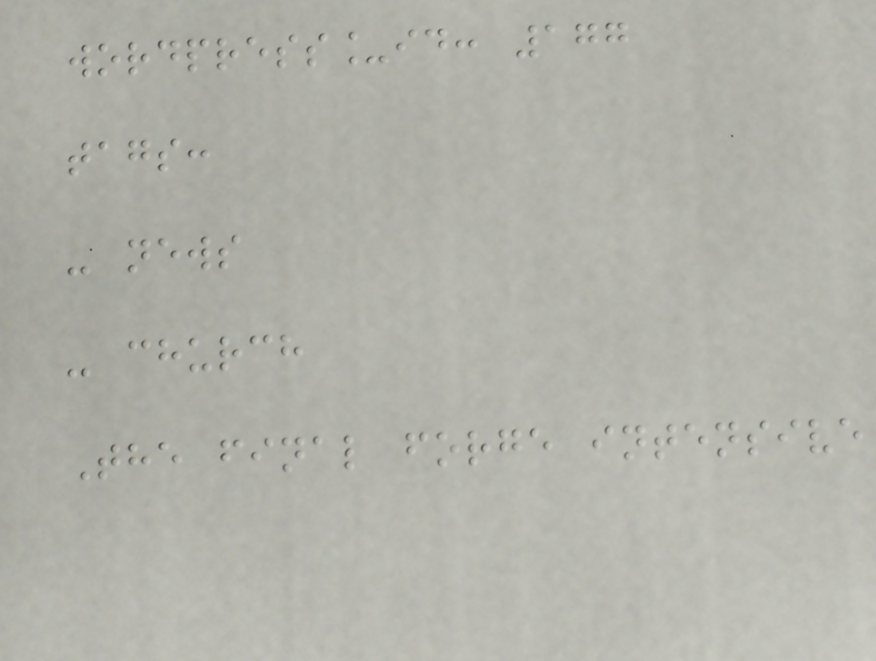wordpress_id: 177
tags:
- news
- church
The final forge intensive
